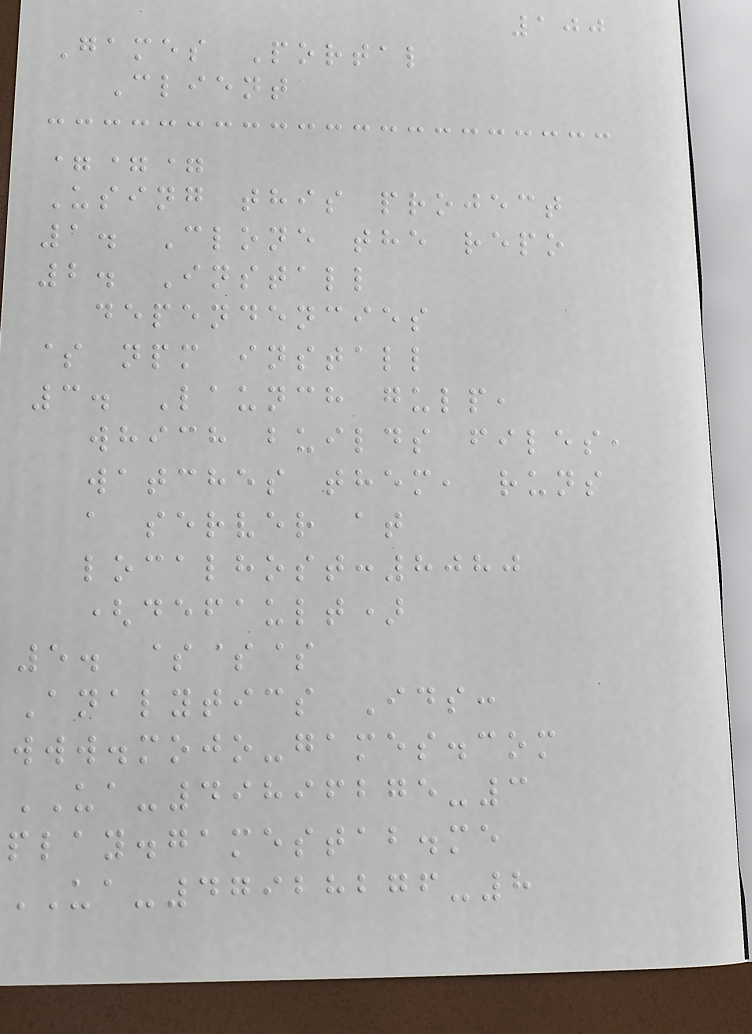100
Games Portal
Client
===
Using this project
1. Clone the repo
2. Install
dependencies
$ npm install
3. Launch gulp,
which builds files,
watches them, runs
a server at
localhost:8080
(default)
5. $$$
Analytics Ids:
www.mojo-games.com
UA-49896275-3
play.gamestab.me
UA-47928276-8
